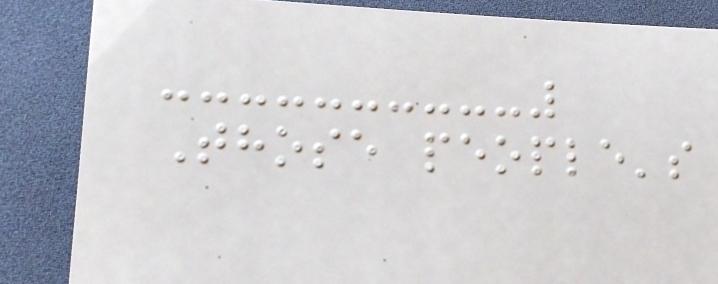Those people's
